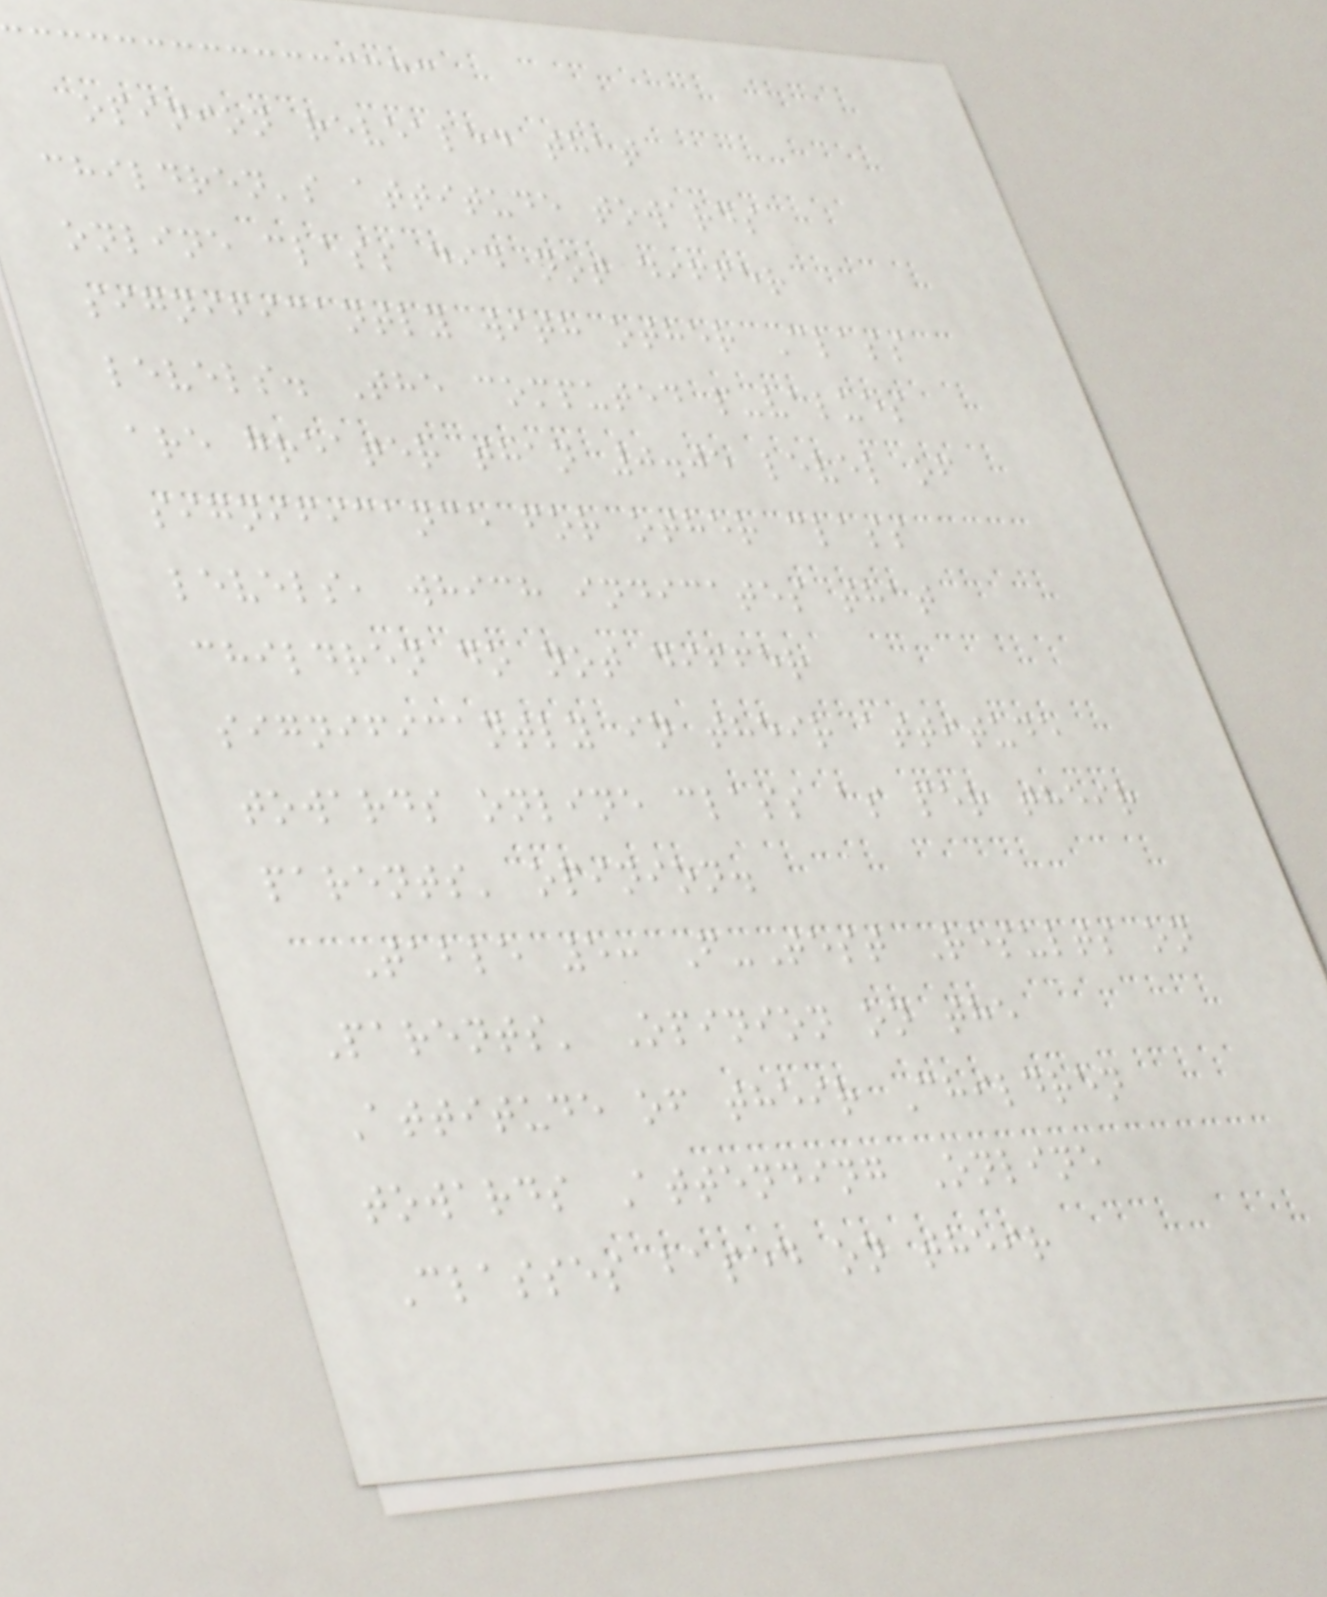opinion revealed that
children's attitude towards
online class did not differ
significantly with other Class
levels. The computed p-values
are greater than 0.05 level of
significance for other class
levels, which indicates that
children do not differ
significantly in their attitude
towards online class as per their
parents' opinion.
Table 5: F-Test Results on
Parents' Opinion on the
Attitude of their Children
towards Attending Online
Classes based on their
